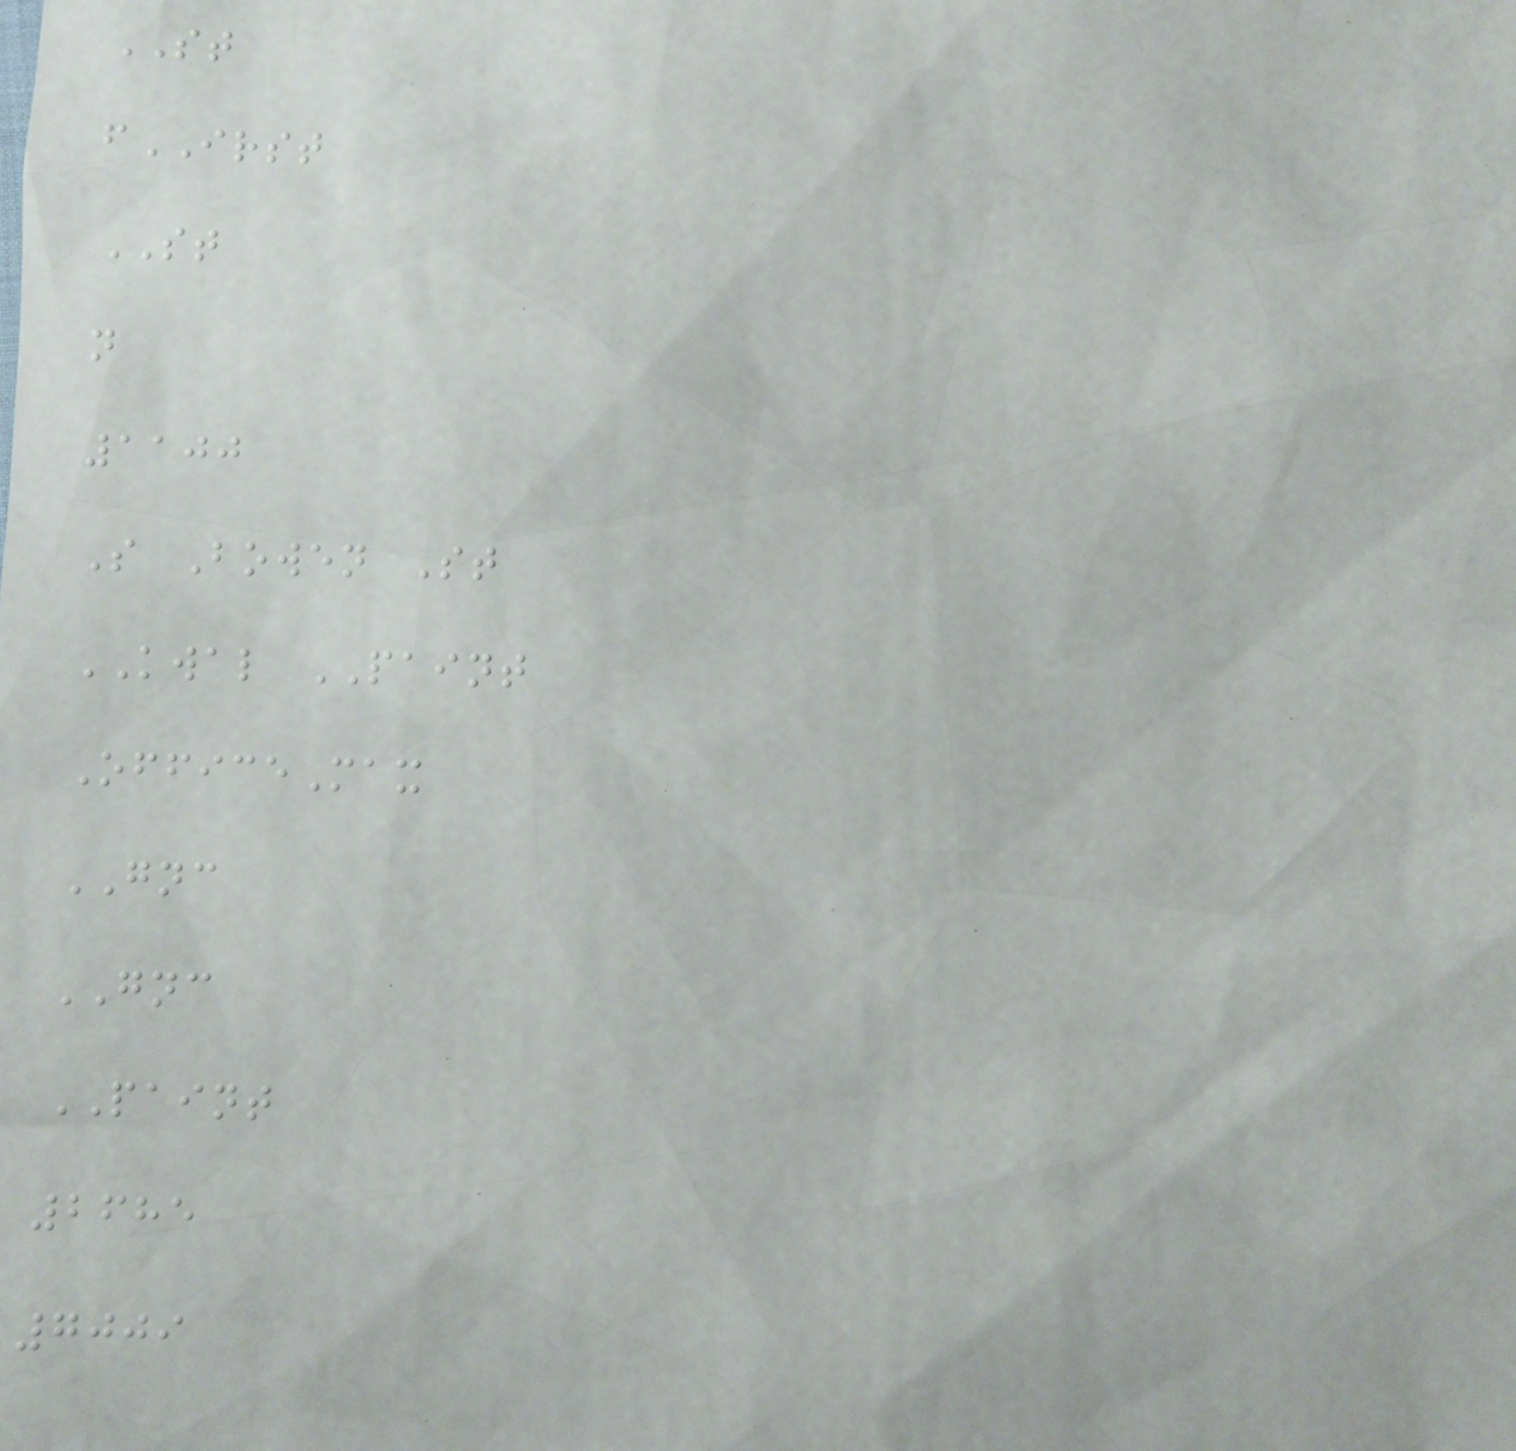ST
fIRST
ST
n
1100
S Bowen St
KWAL PAINT
OfficeMax
GNC
GNC
PAINT
2685
7009
